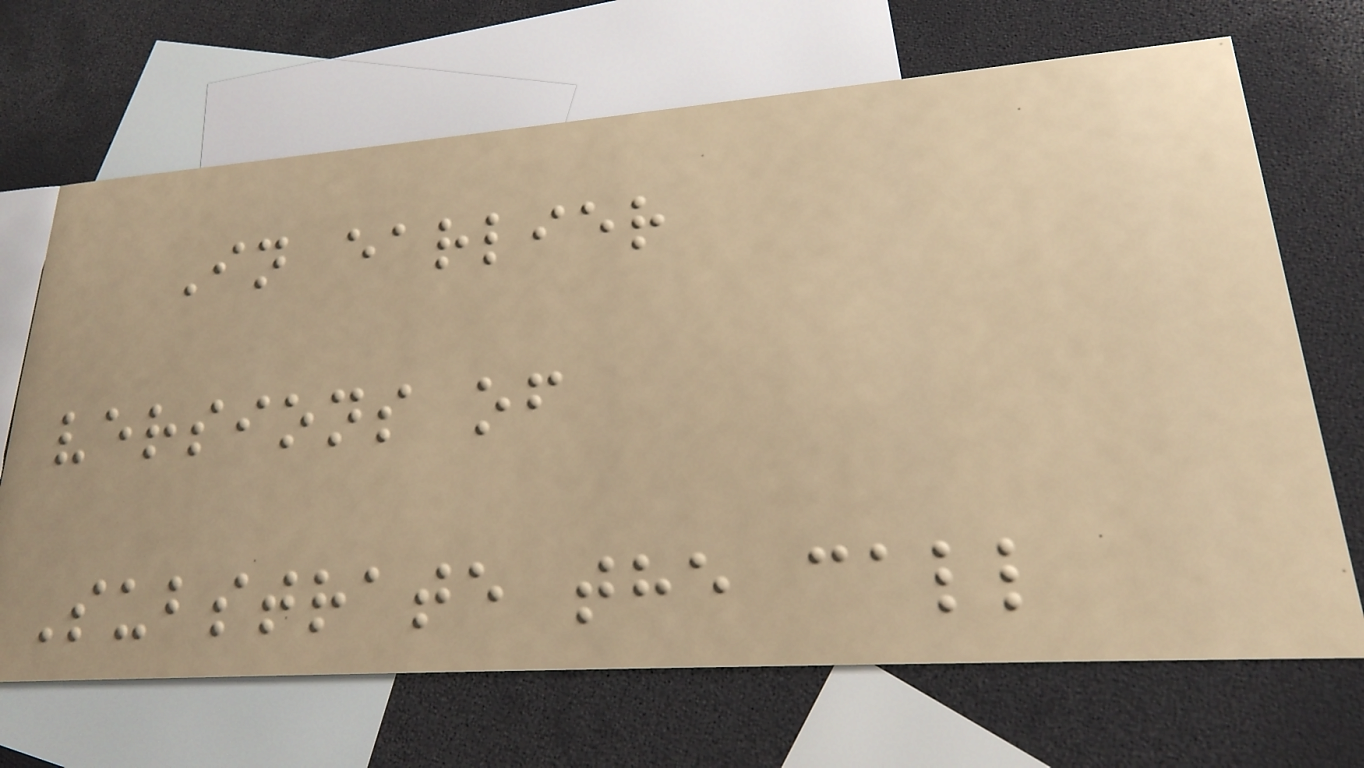In earlier
versions of
Substrate the call
